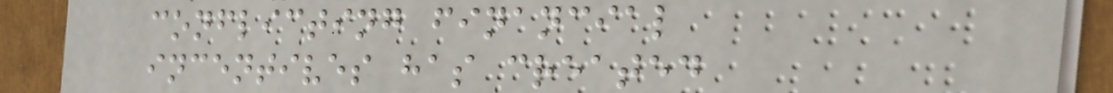conflicting financial
incentives has created
